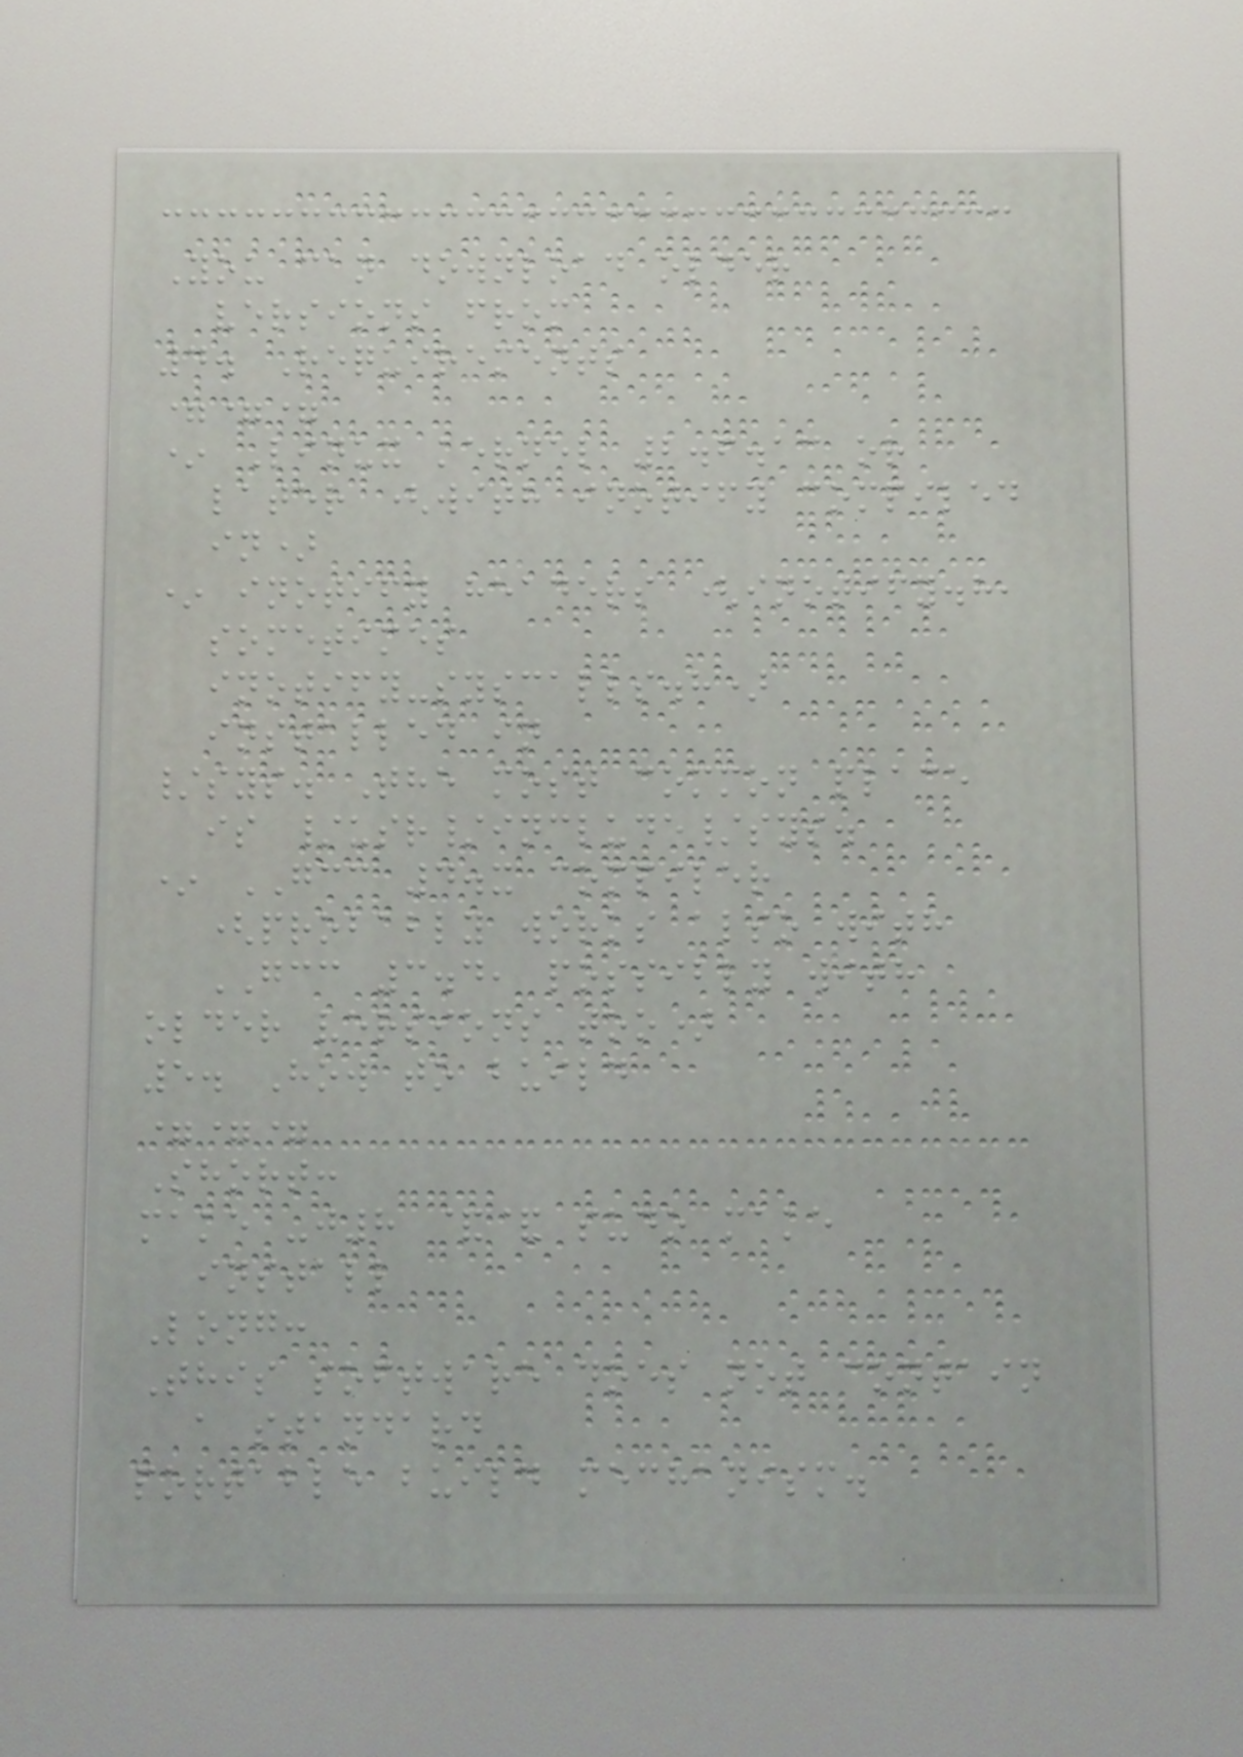You can download older
versions from
4. Requirements
===
* Linux kernel 2.6.13 or
later (with inotify compiled
in)
* inotify headers (inotify.h,
sometimes
inotify-syscalls.h)
installed in
/sys. The most common place
is /usr/include/sys.
* GCC 4.x compiler
(probably works also with
GCC 3.4, possibly with
older versions too)
5. How to build
===
Short:
make -j8 && sudo make
install
Long:
This software does not contain
a standard
portable build mechanism.
